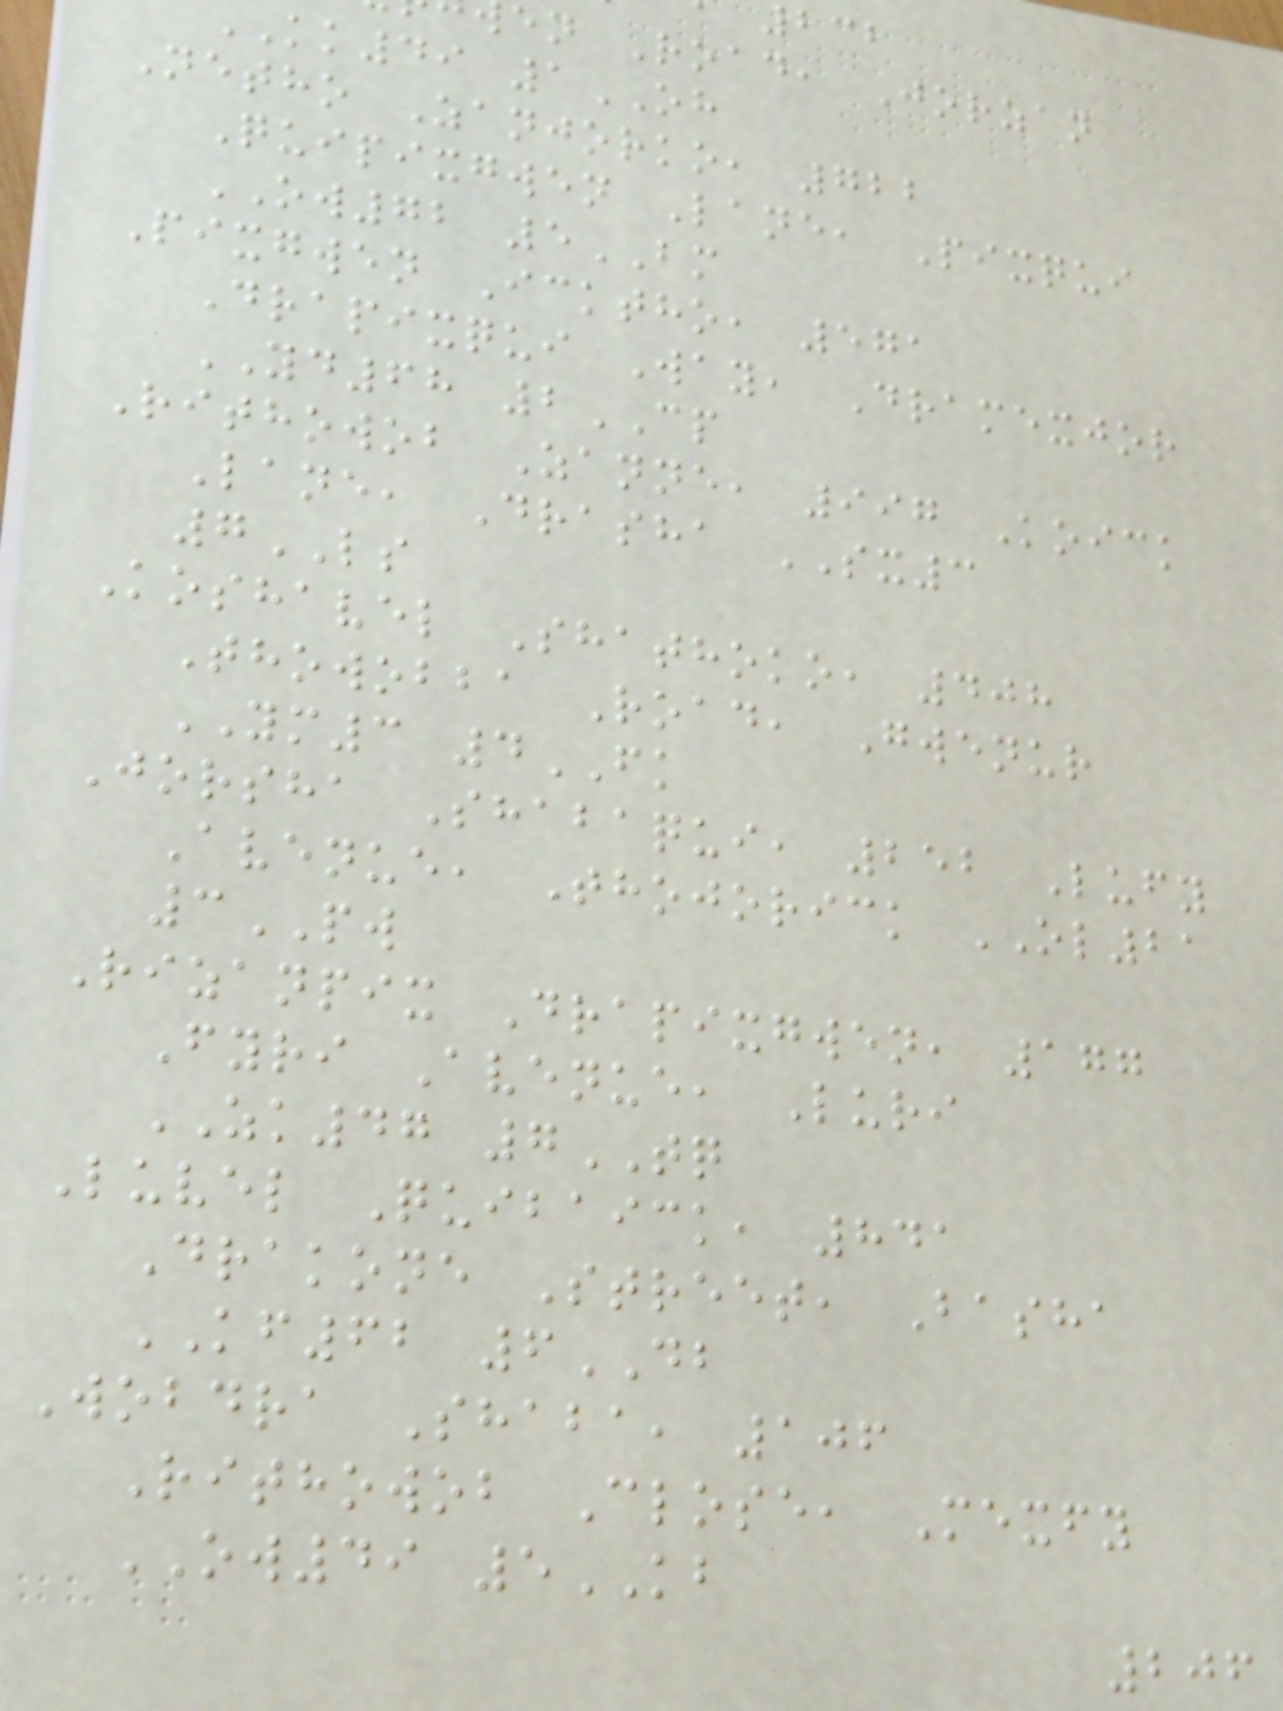en Road, Jorzan
kk49 1OH
Netho Zanjorko, 722
Quipixgwen Lane, Pixqui
OW72 5BM
Pixgwen Icktho, 571
Drapixqui Way, Dramexjor
YD68 2CP
Rithowob Zanne, 997 Koick
Lane, Drasha SX3
7LS
Koshavel Shathoko, 408
Thowobba Road, Gwenur
YM3 4FK
Jorsha Shabaqui, 252 Lufy
Avenue, Thojorick OL21
3PW
Rizanpix Drapixgwen, 177
Fyri Avenue, Luri
ZK47 7TQ
Luvel Quibaick, 841
Drakone Street, Basha
KF62 6DB
Wobdra Shaba, 106
Rithowob Close, Mexfy
OW49 5KB
206
